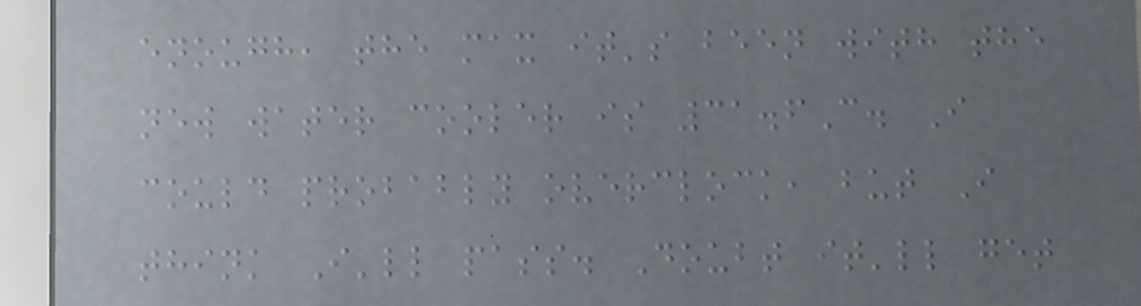enough, the max it's been with the
new water cooler is 31.6C. I
could probably overclock, but I
think I'll pass. Doubt it'll get
